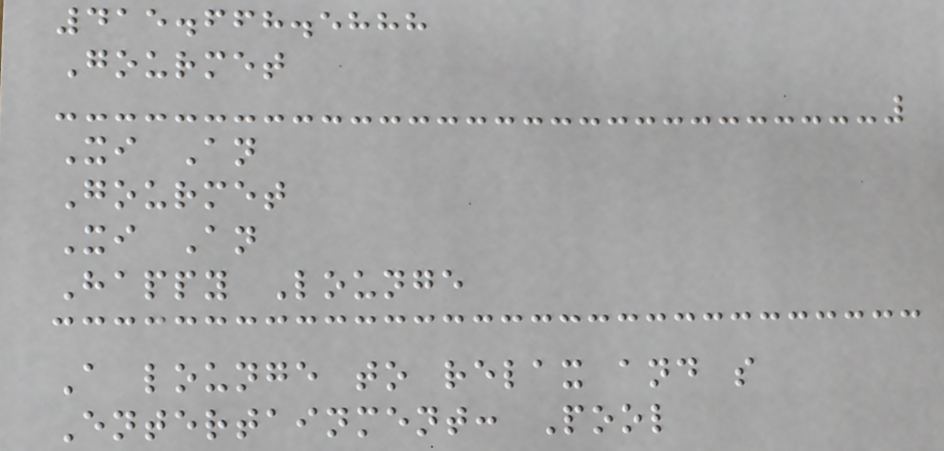415.668.5888
Gourmet
Xi An
Gourmet
Xi An
Happy Lounge
A lounge to relax and s
Entertainment: Pool
